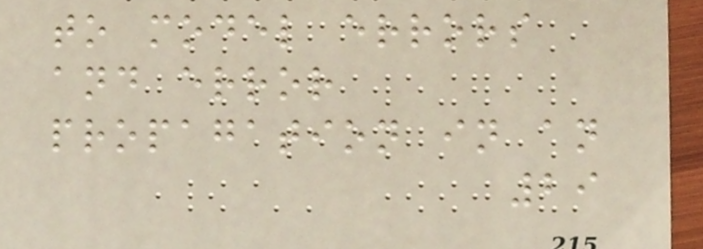to model errors
and error
propagation in an
29
